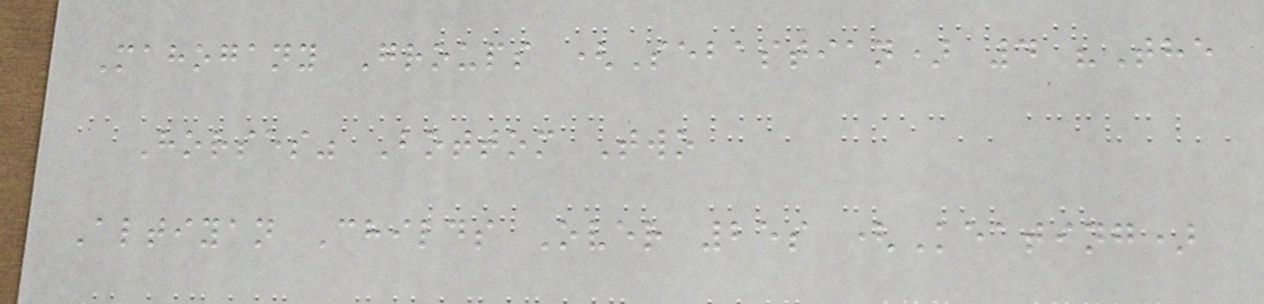Mahogany Groups (Sebastian) 4 "The
Horses" Bottom Two
Altiyan Childs Over 25s (Keating)
